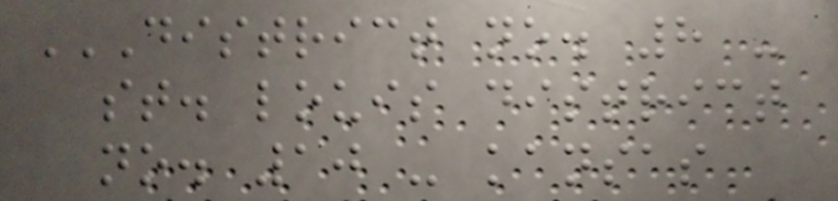DISTRICT NO. 8 -
ST. LOUIS DISTRICT
NO. 10 - KANSAS
